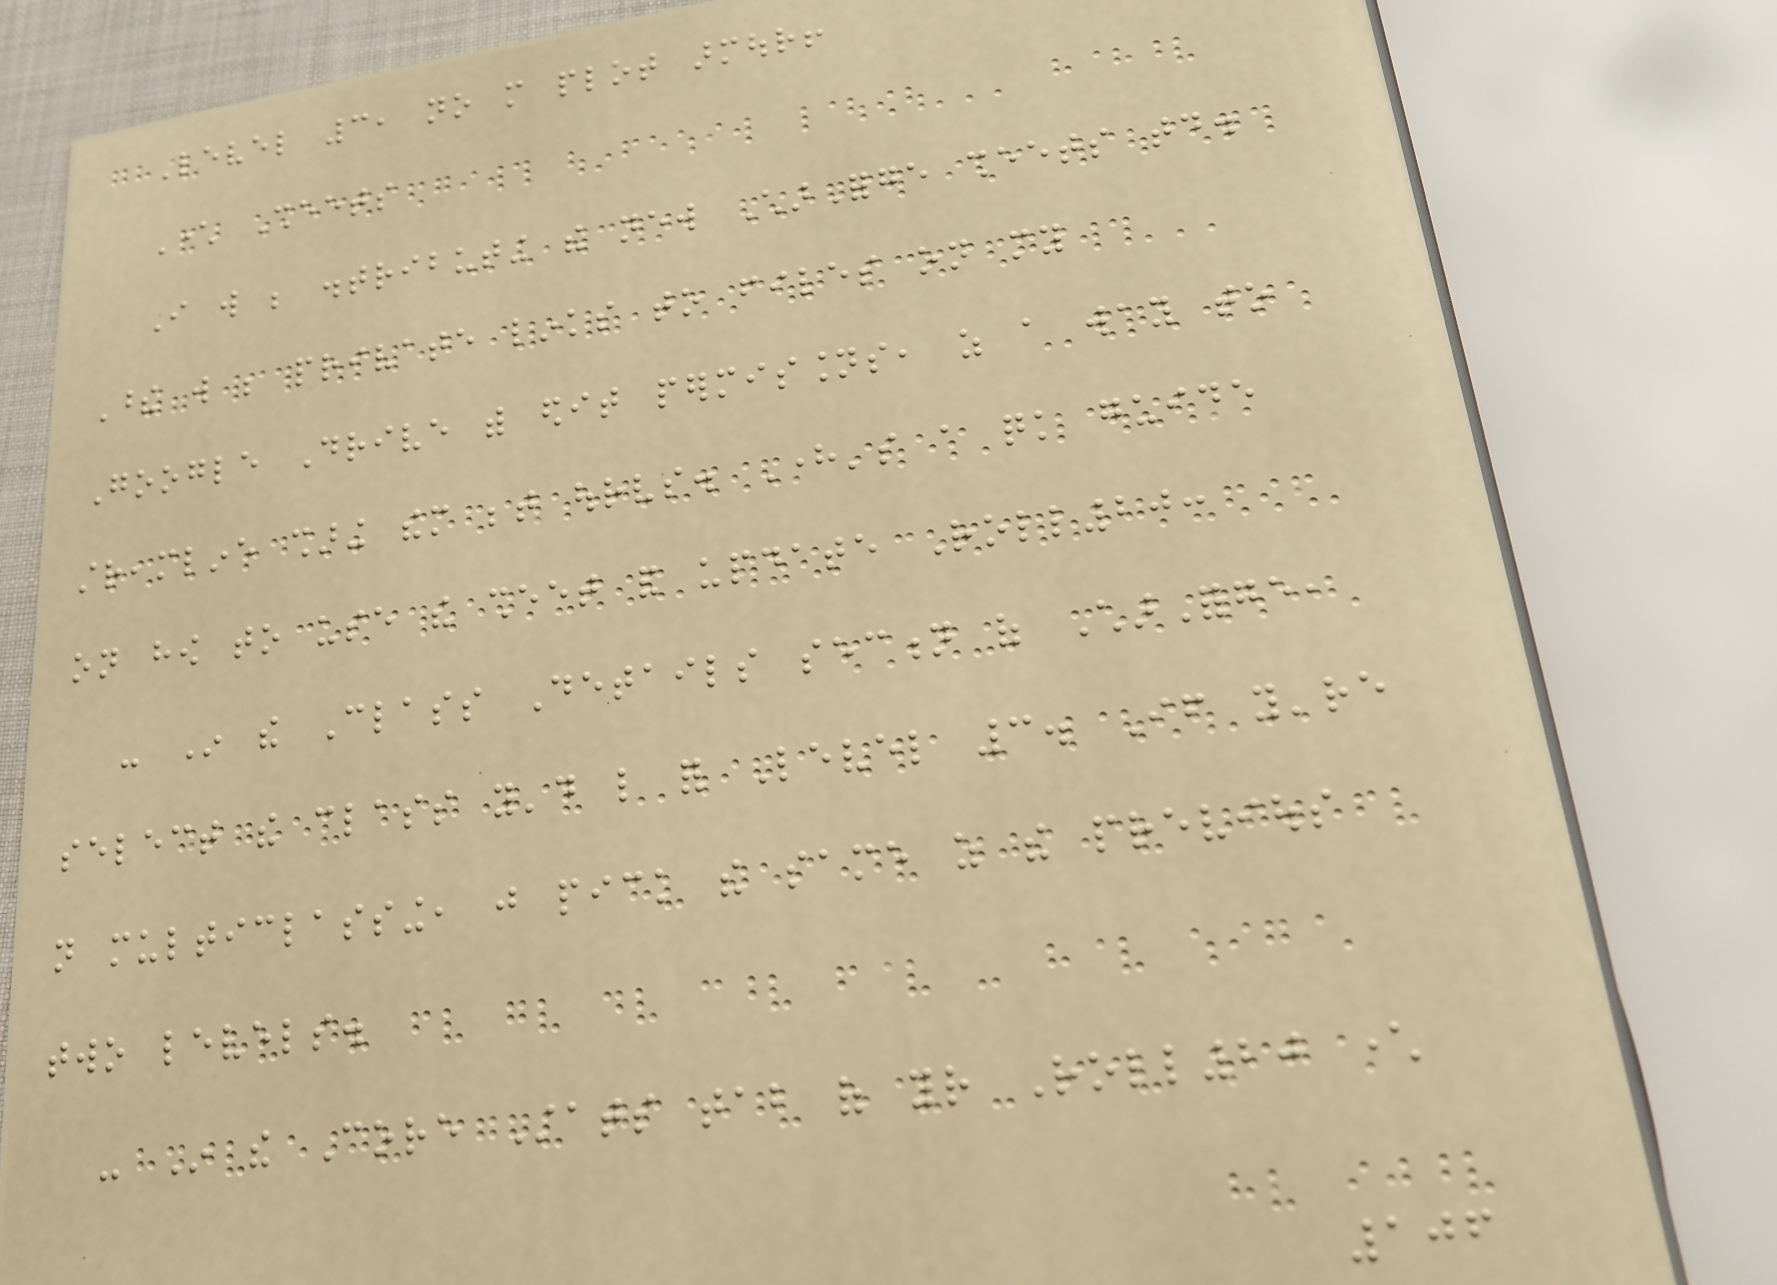Level 3, no more plot armour!
Character Sheets
I will be distributing the new CharForge sheets today.
These will be private links to files on my
Google Drive with edit permissions, as a way to
streamline sharing them between ourselves. Here's a quick guide
on how to use the sheet and update Roll20:
- In the Class Details section of CharForge,
select the class you'd like for Level 3. If you're
not multiclassing, just pick the same as the previous
two levels.
- In the Core Stats tab of your Roll20 character
106
